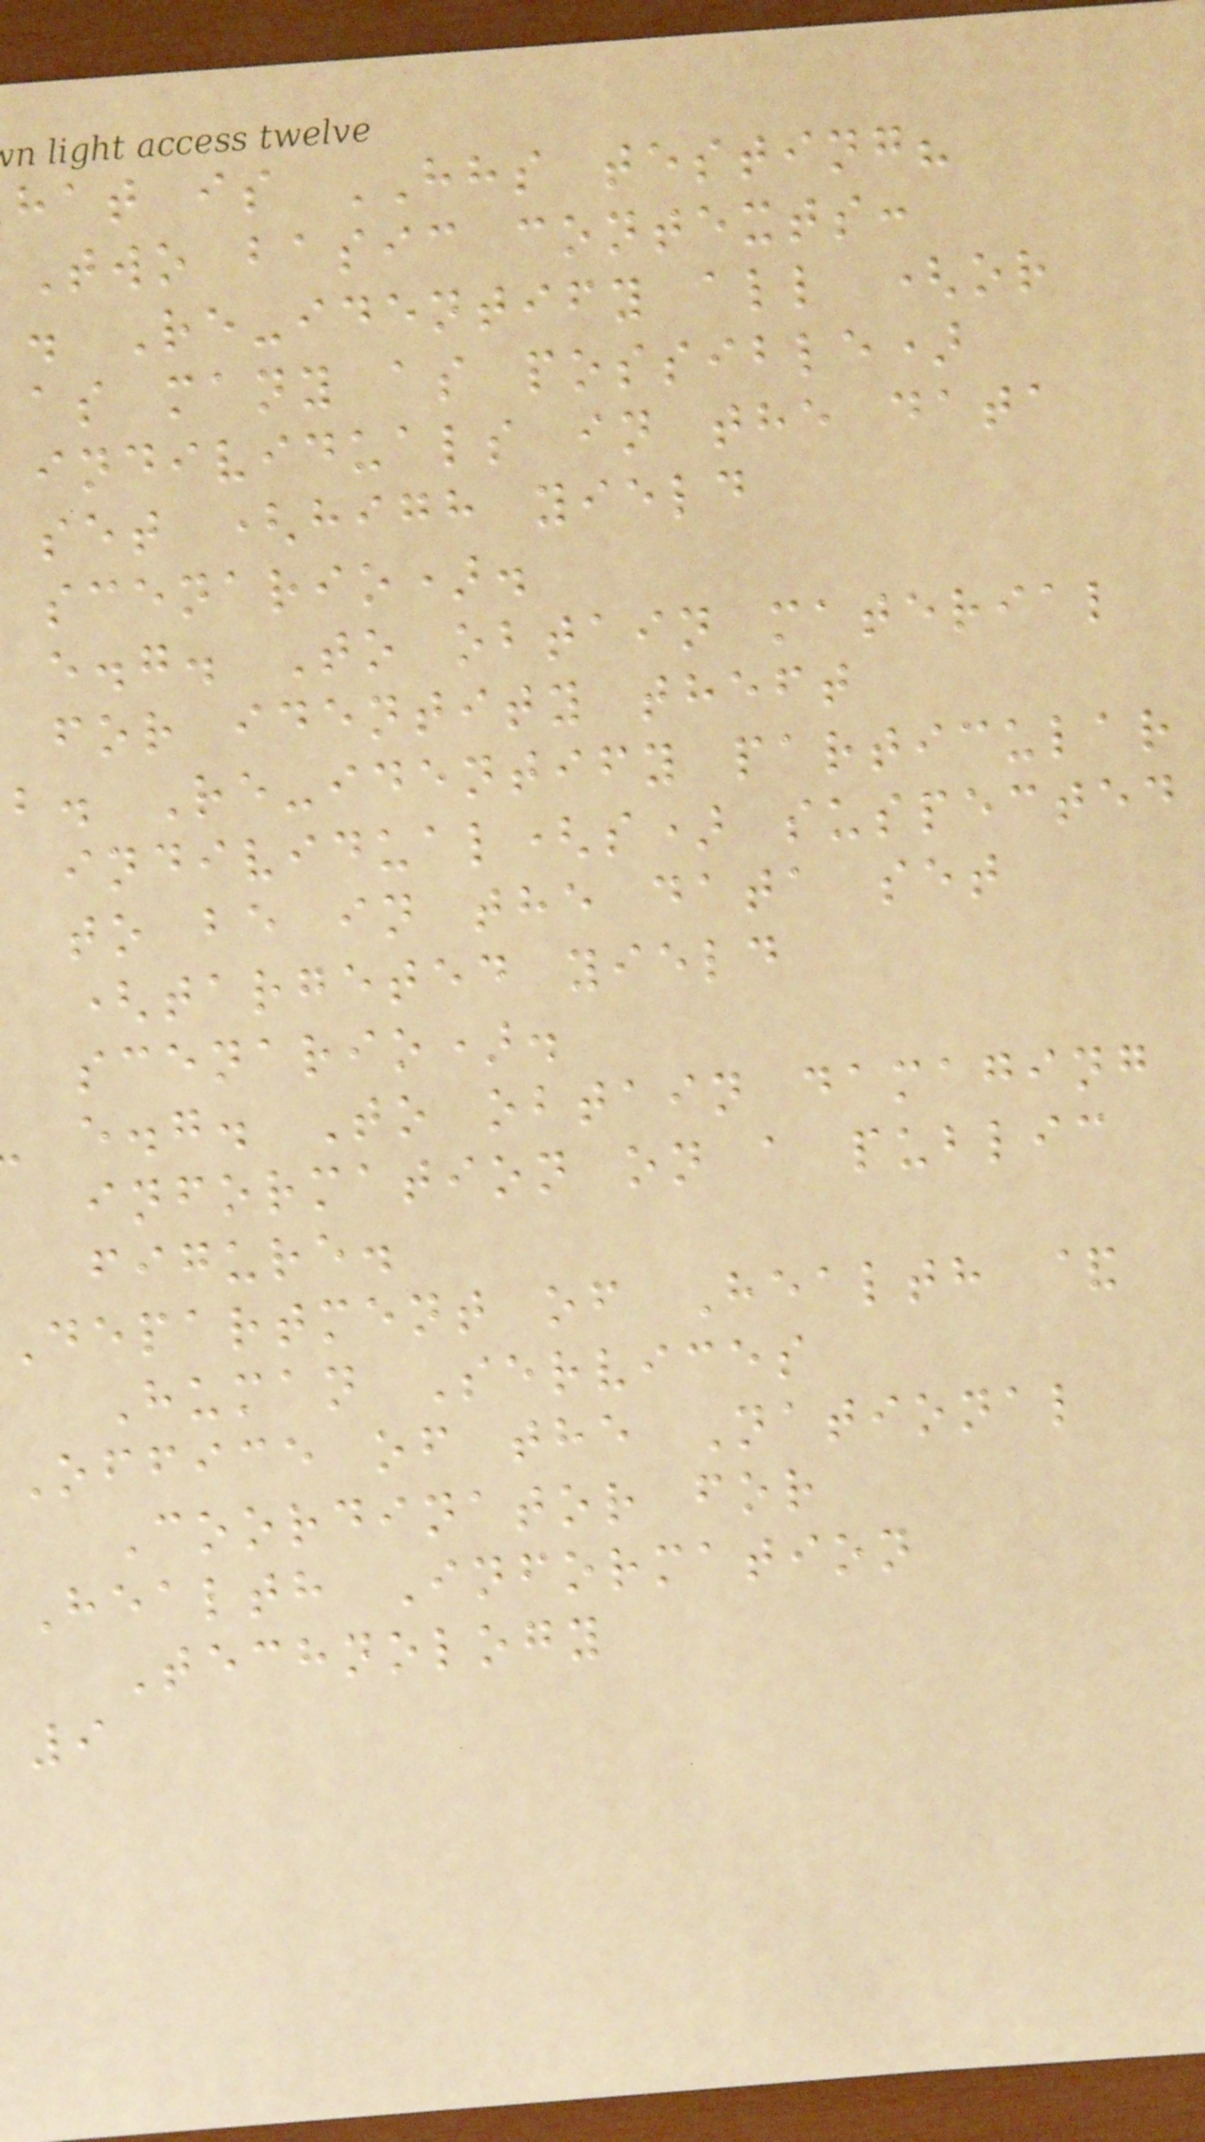hat is HHS testing?
Two basic contexts:
. Re-identify all (or
as many as possible)
individuals in the data
set (high yield
scenario).
e.g. To obtain material
for identity theft
b. Re-identify particular
individual(s) suspected
to be in the data set
(targeted yield
scenario).
e.g. To obtain damaging
information on a public
figure.
Department of Health &
Human Services
Office of the National
Coordinator for
Health Information
Technology
9
